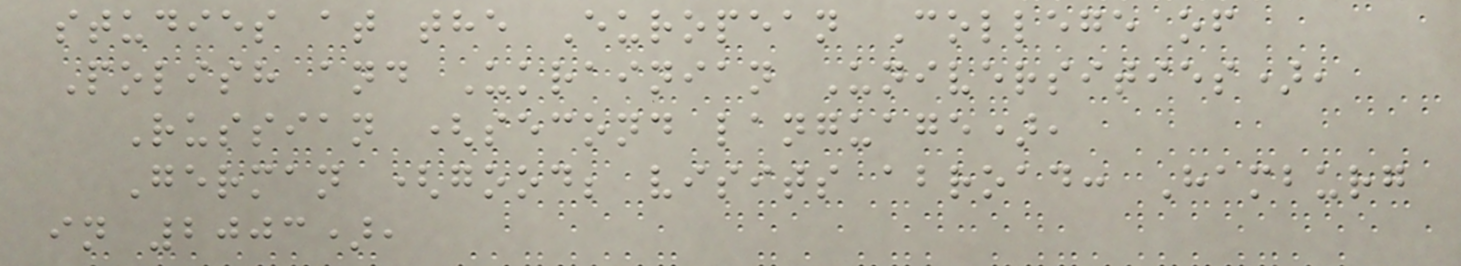studies at the European College of
Polish and Ukrainian Universities),
Russian (second language),
German (good; visits abroad: Hamburg
in 2003),
